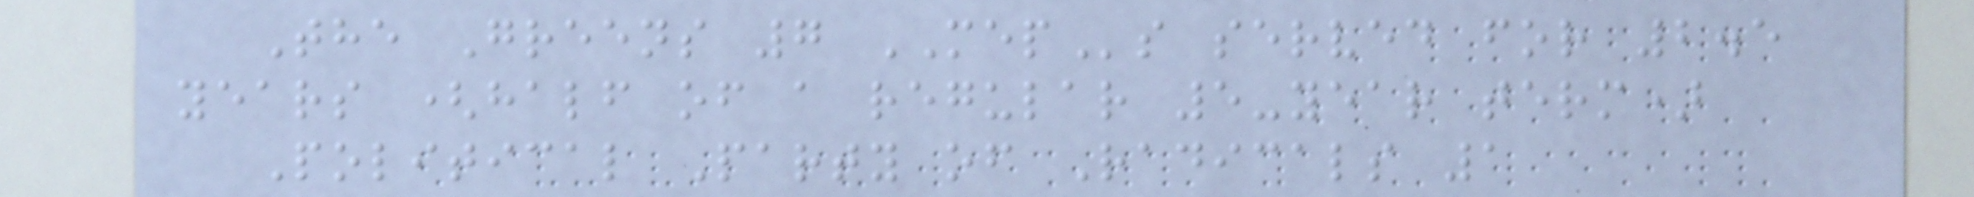The Greens 7 MEPs served for 2.5
years (half of a regular 5-year term)
Political Party of Radicals 1
